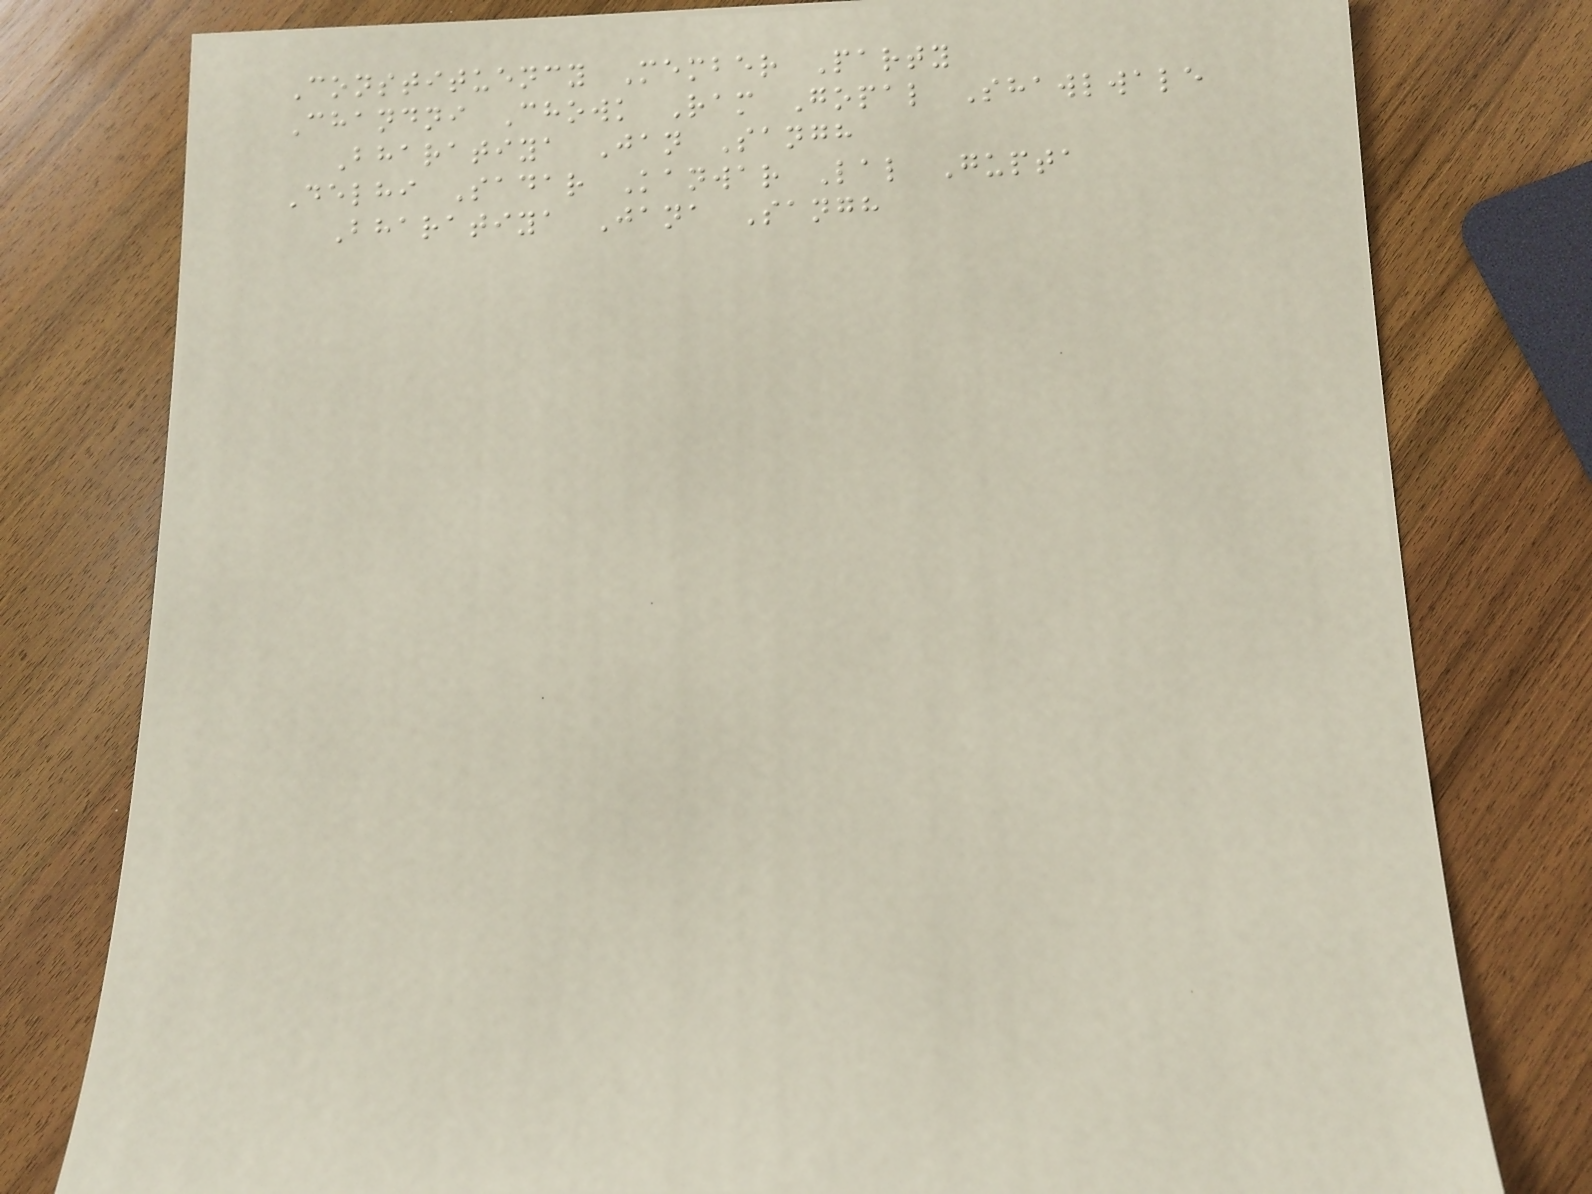Constituency Member Party
Chandni Chowk Ram Gopal Shawlwale
Bharatiya Jan Sangh
Delhi Sadar Kanwar Lal Gupta
Bharatiya Jana Sangh
